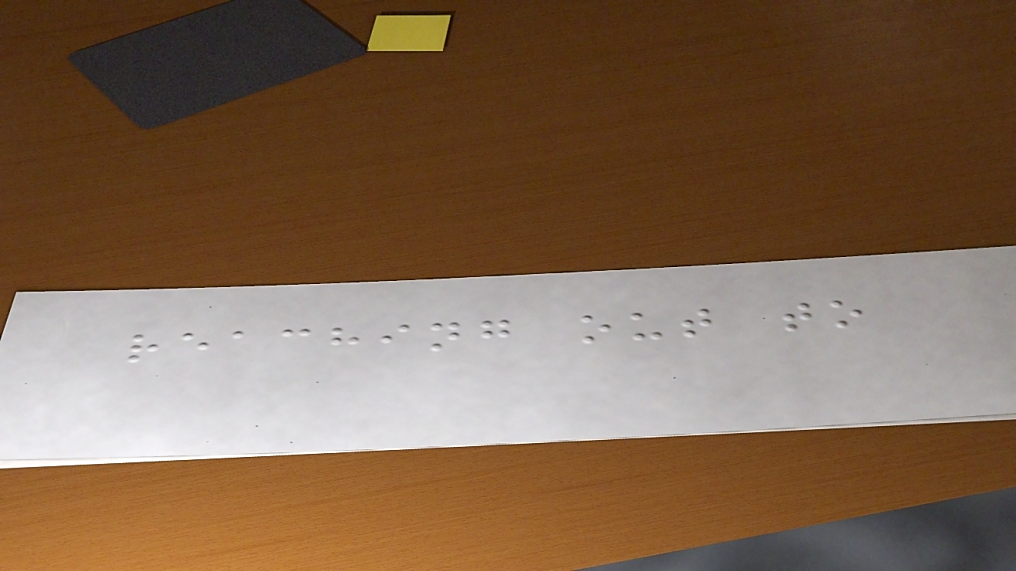reaching out to
